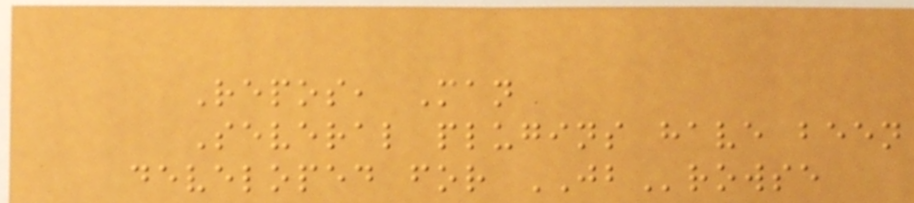Repos, Man
Several plugins have been
developed for JBrowse
